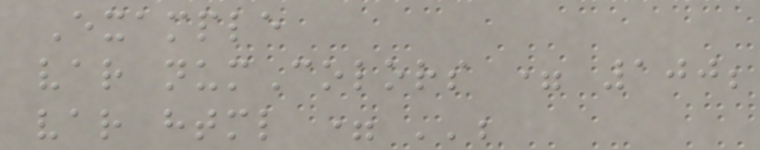Example
var numColors = 100;
var html = '';
